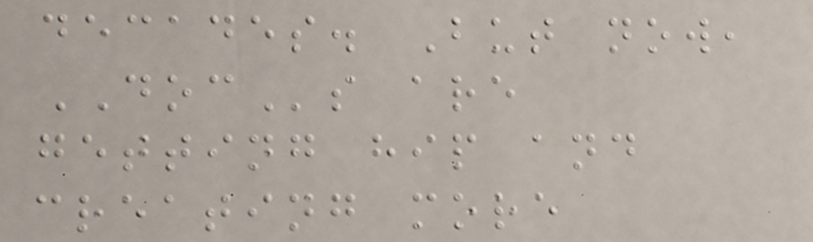decades. But now,
DOCs are
getting hip and
creating more
